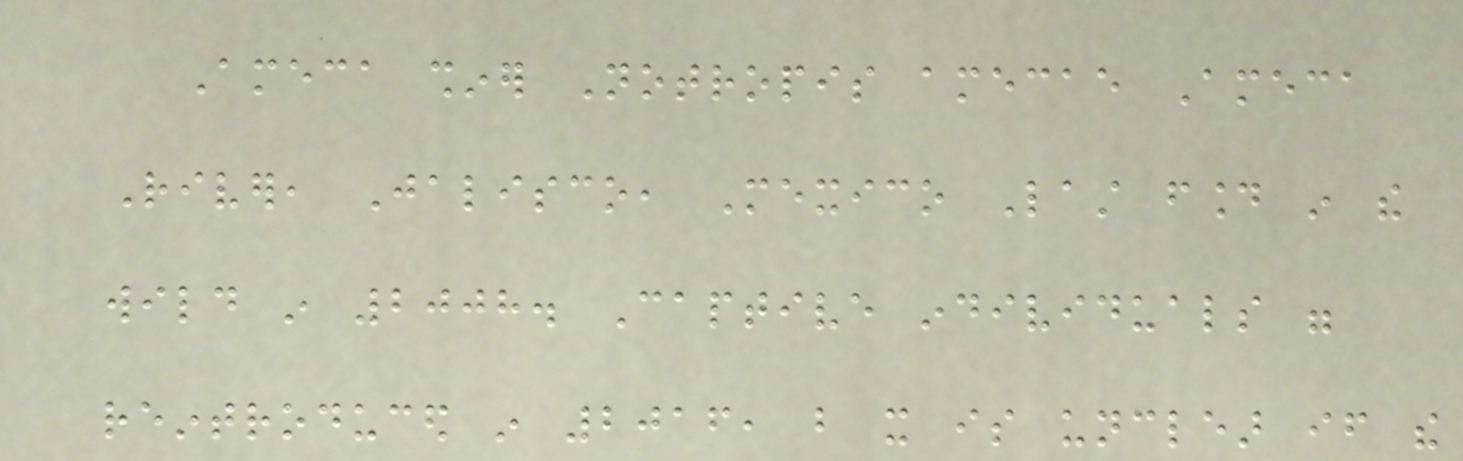Ameca shiner Notropis amecae Ameca
River, Jalisco, Mexico Last found in the
wild in 2008. Captive individuals were
reintroduced in 2016, but it is unclear if the
